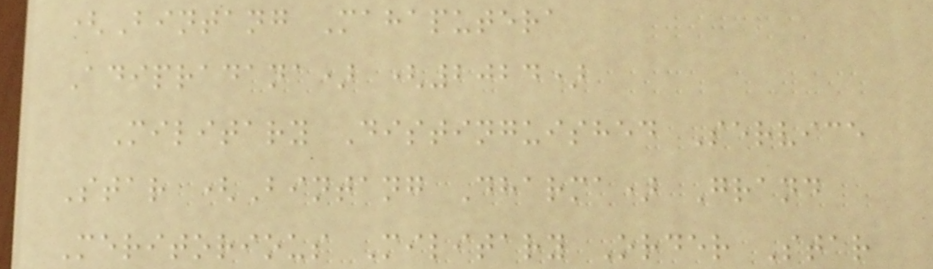(Bintang Mahaputera
Adipradana) (2024)
Military Distinguished Service
Star (Bintang Dharma) Grand
Meritorious Military Order Star
